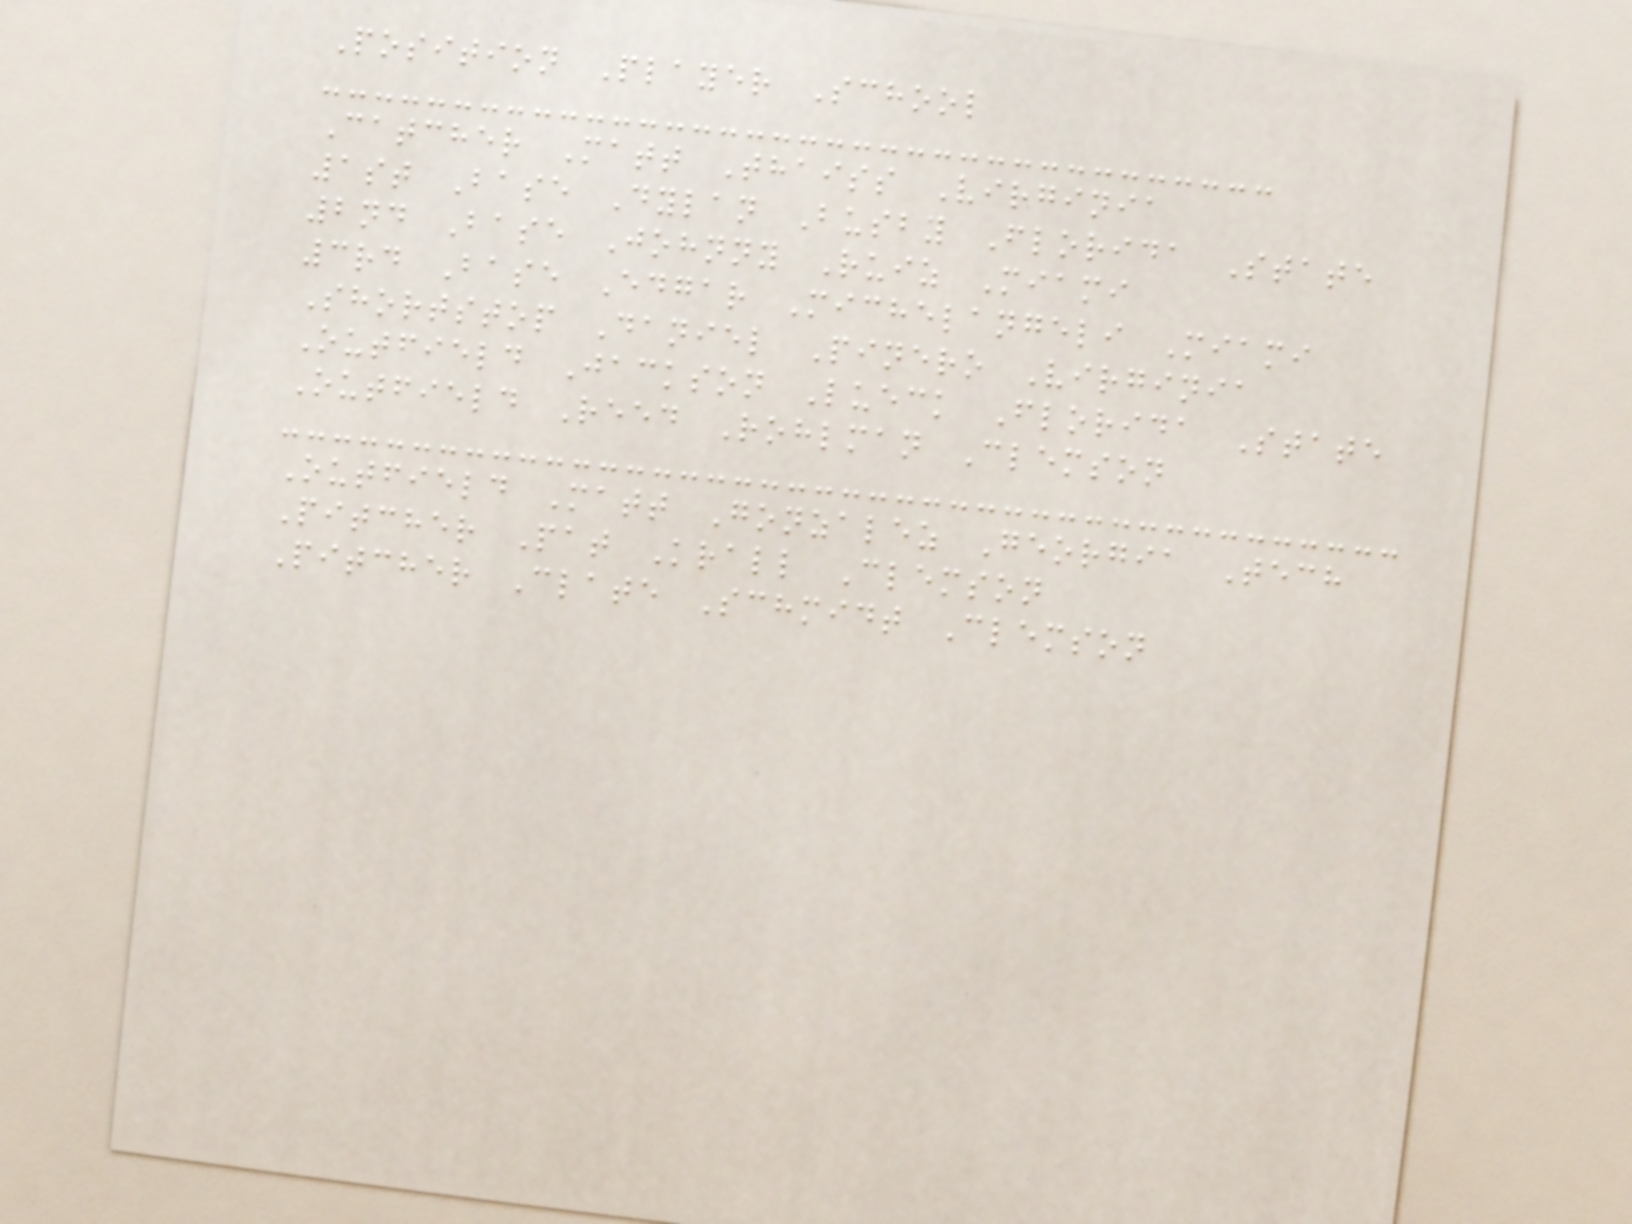Position Player School
Catcher Matt Thaiss Virginia
1st Base Dylan Busby Florida State
2nd Base Johnny Ruiz Miami
3rd Base Edgar Michelangeli Miami
Shortstop Daniel Pinero Virginia
Outfield Jackson Lueck Florida State
Outfield Reed Rohlman Clemson
Outfield Matt Gonzalez Georgia Tech
Pitcher Pat Krall Clemson
Pitcher Clate Schmidt Clemson
